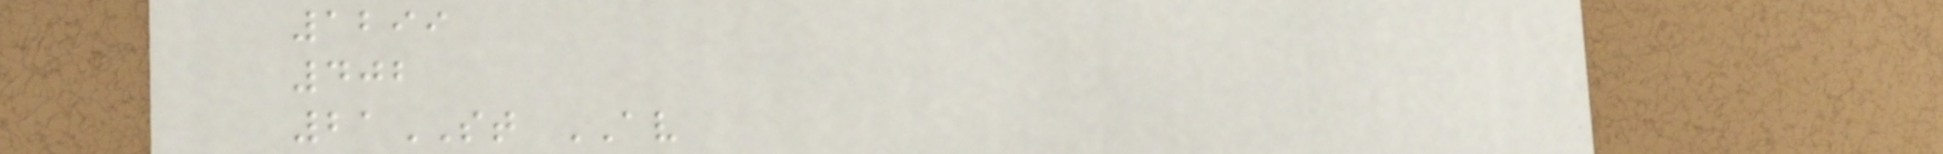1299
402
21ST AV
